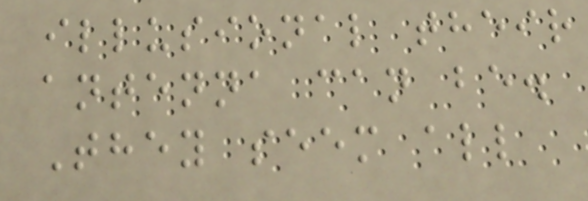illusional their
antenna can be.
They seem all
